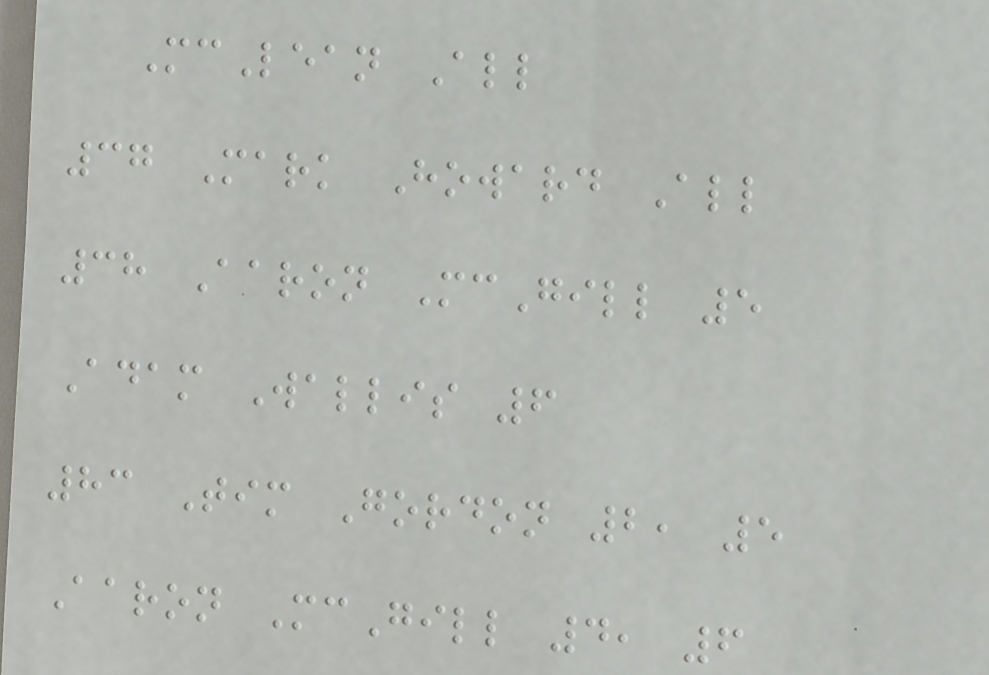McLean All
37 Mark Howard All
38 Aaron McGill 5
Adam Wallis 6
83 Tim Gordon 2, 5
Aaron McGill 4, 6
